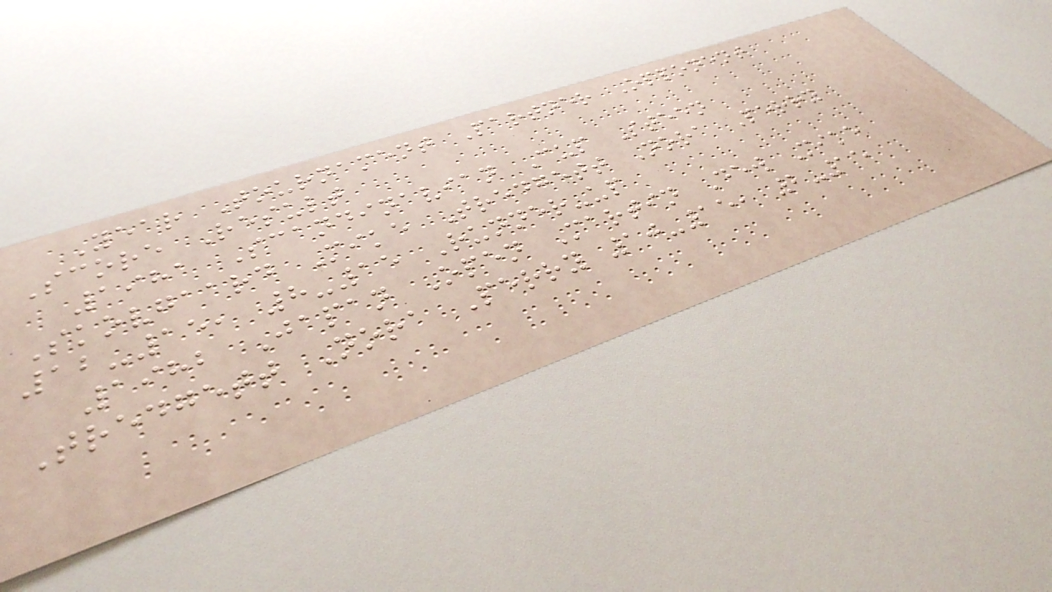Year Tournament Partner Opponent
Score Result
1981 Scandinavian Cup Steen
Skovgaard Mike Tredgett Nora Perry
12-15, 8-15 Runner-up
1982 Japan Open Martin Dew Mike
Tredgett Nora Perry 10-15, 2-15
